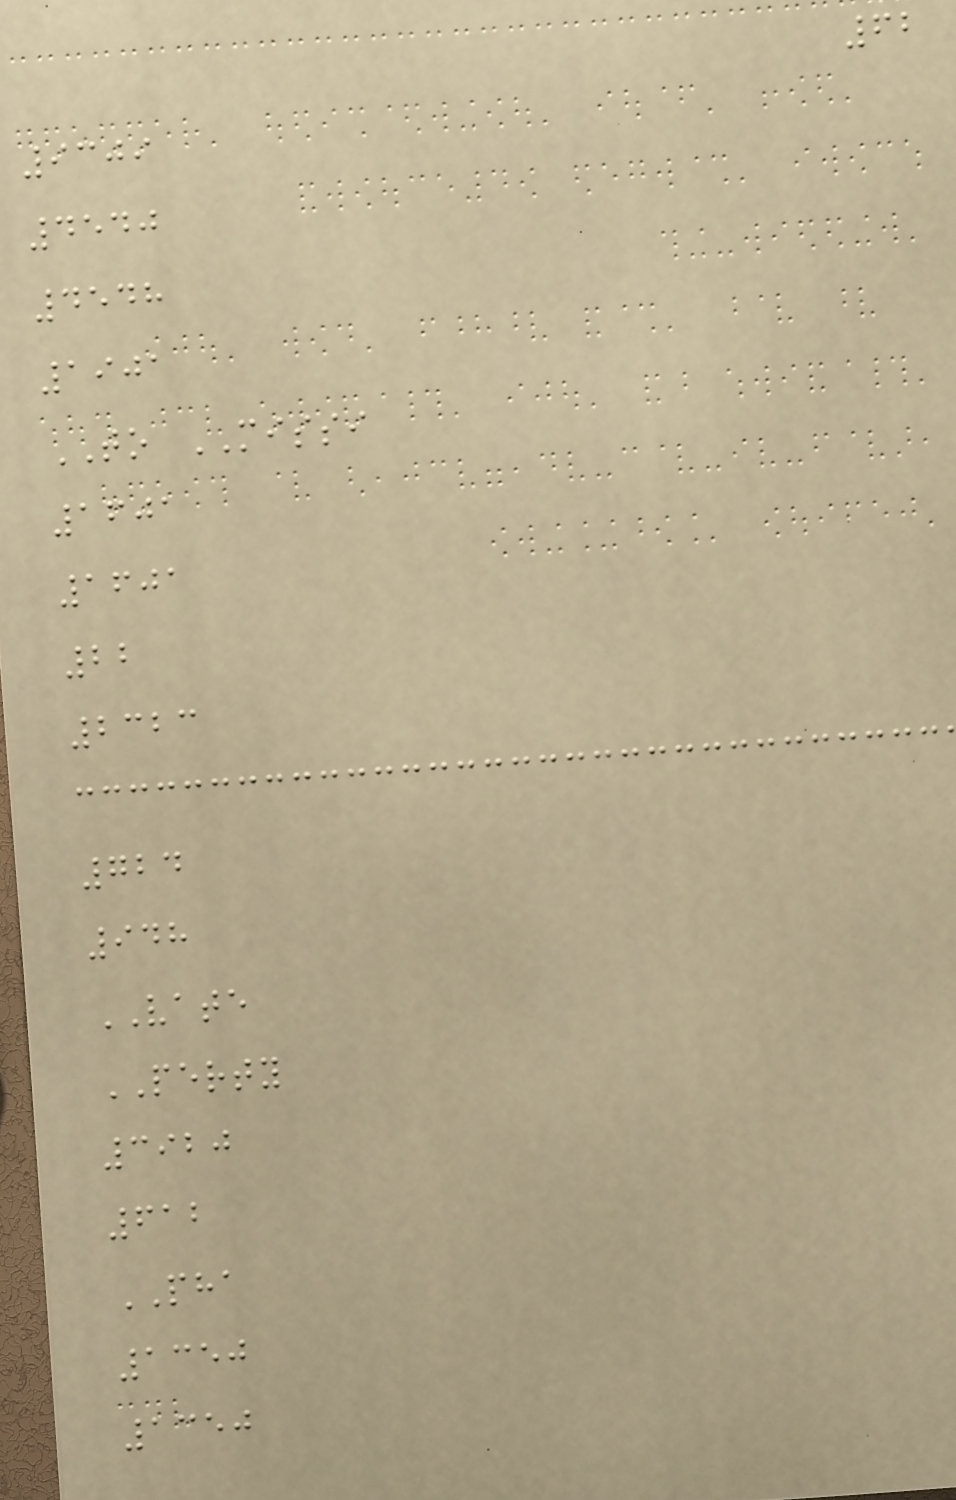62
9309
4540
4548
1901
TO MISSI
1601
1601
22
2323
724
948
VATE
PERTY
3920
612
PHA
1350
1350
